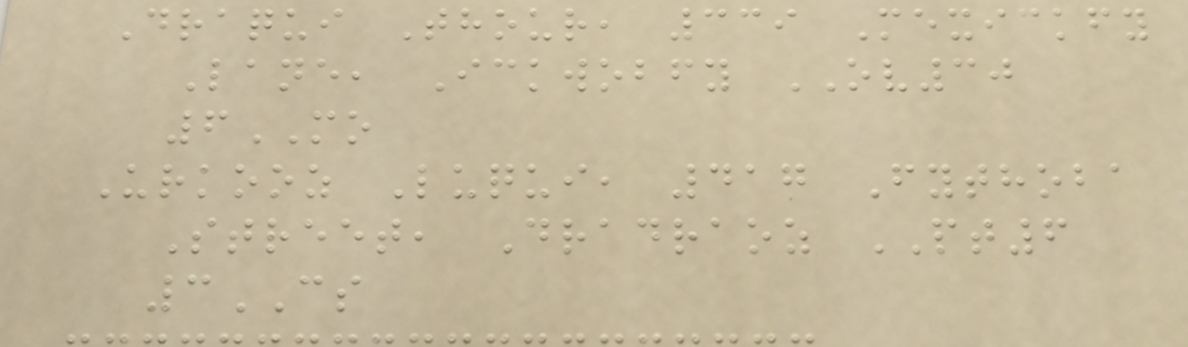Draqui Thour, 339 Mexickfy
Lane, Ickwobfy OV30
6MO
Urkooz Luqui, 417 Fythoba
Street, Dradraoz PT6
3CS
